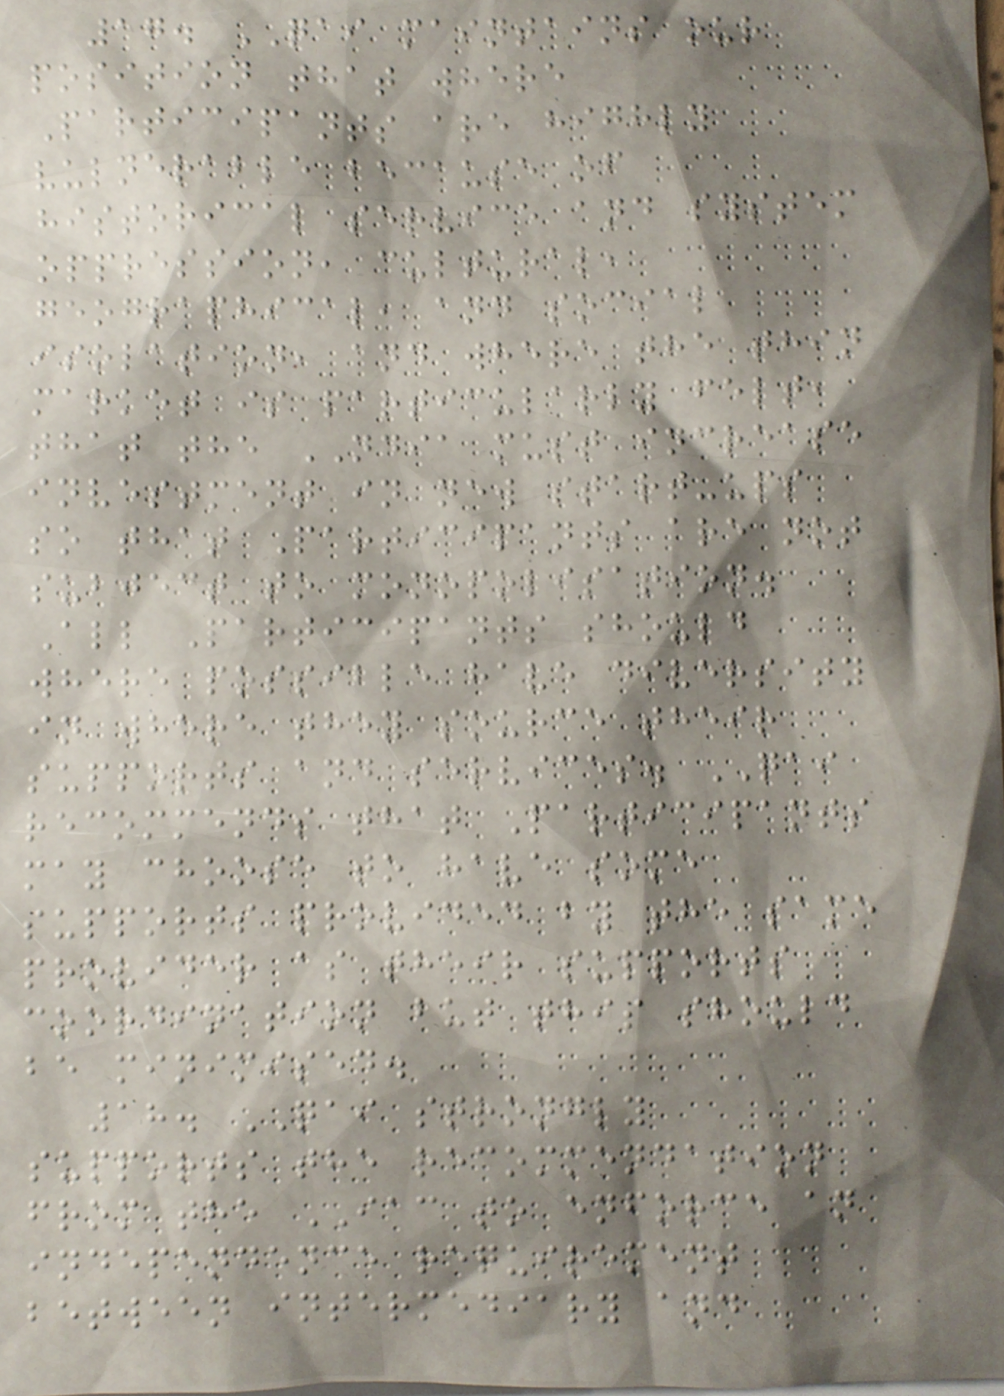17. QAI maintains our
position that where
Participants are highly
vulnerable because of
historical service and system
oppression, cultural,
geographical, and social
isolation, and where the thin
market is particularly felt,
that the NDIA must increase
investment in new start-ups
so that Participants are not
subject to monopolisation.
All Participants should
where possible have diversity
in where they source their
supports and services. QAI
recommends that Participants
may choose to have some
supports provided by the same
provider as their supports
coordination but this should
be minimised.
18. QAI strongly
supports the recommendation
from the IAC to enforce an
independence requirement
between intermediary and
